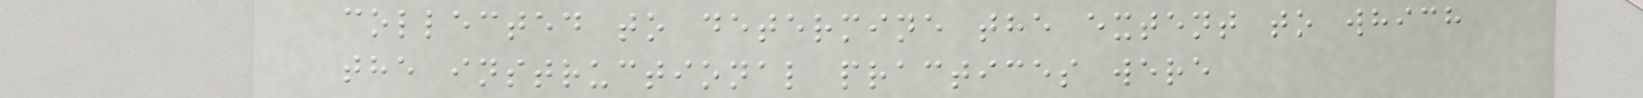collected to determine the extent to which
the instructional practices were
